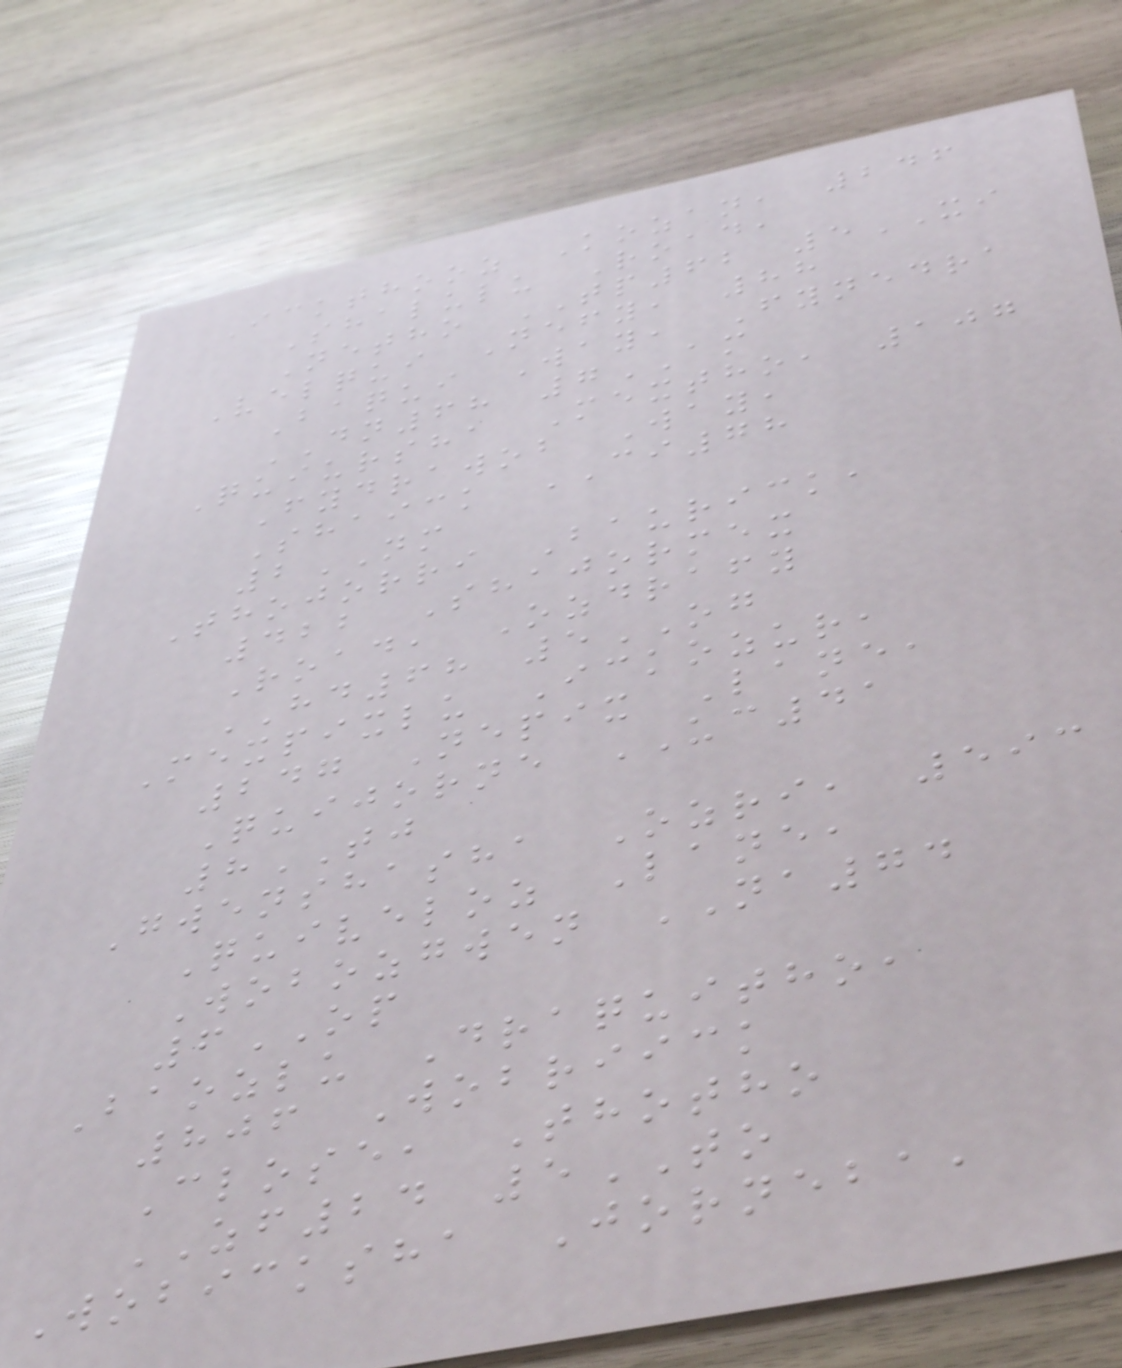Ickthooz Kozan, 246
Shalulu Road,
Netho TP62 5XI
Velqui Nefy, 88
Baqui Way, Fynedra
DN68 7AM
Quiursha Mextho, 107
Fydrawob Way,
Shaick CI78
2NM
Thojorri Baurick,
422 Shajormex
Road, Ozdrafy
HD68 5OG
Mexpixlu Ickozur,
247 Nepix Lane,
Quijorne UC41
8TJ
Gwenshasha Ozri, 593
Quiveloz Lane,
Wobozgwen NA74
6OP
Baozlu Draquitho,
806 Wobriick
Close, Thotho
ZF24 5TO
Wobicksha Jorneba,
